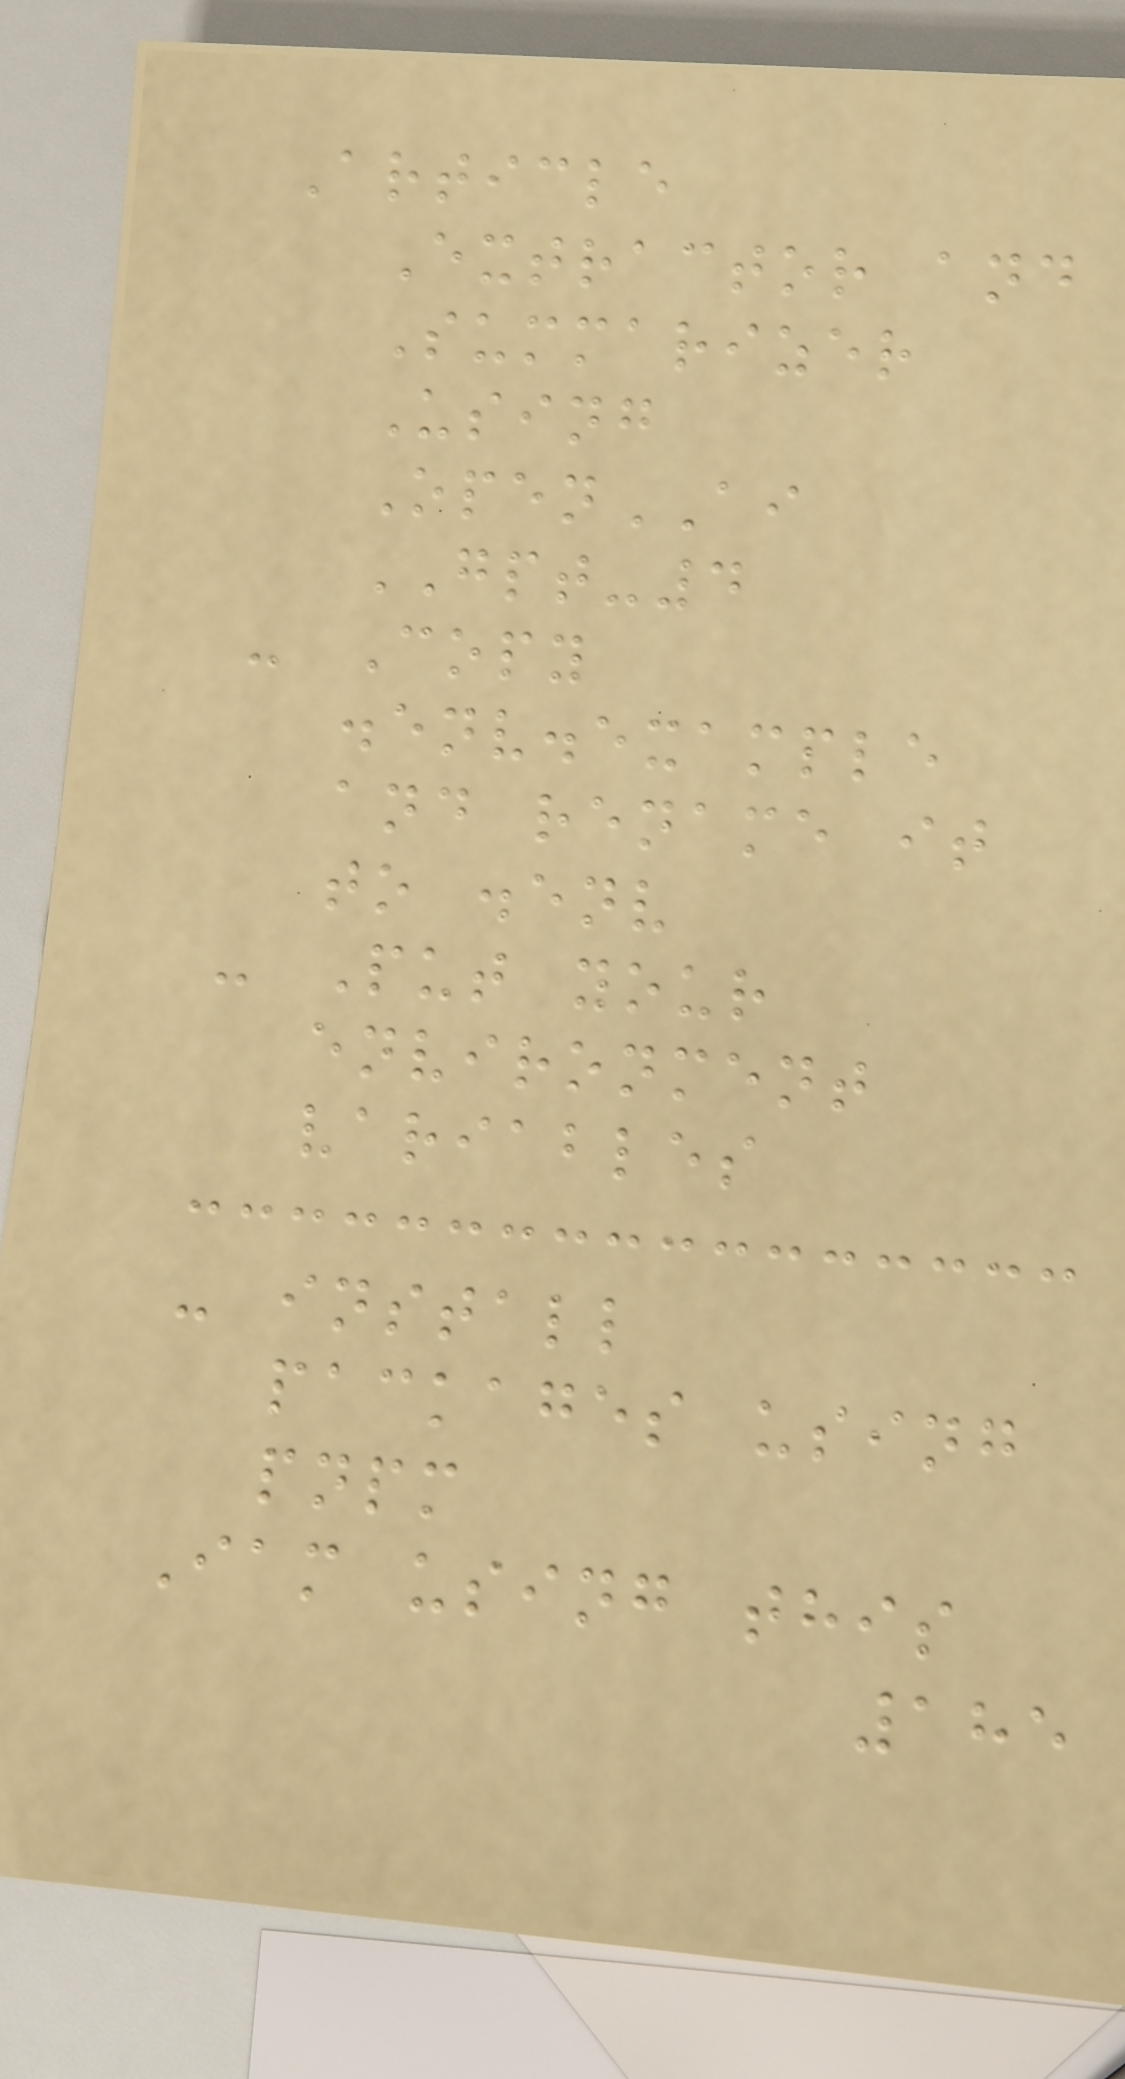Article
Extractor and
Summarizer
Using
OpenAI
GPT-4
- Copy
.env.example
and rename it
to .env
- Put your
environment
variables
- install
packages using
pnpm
Iam using this
185
